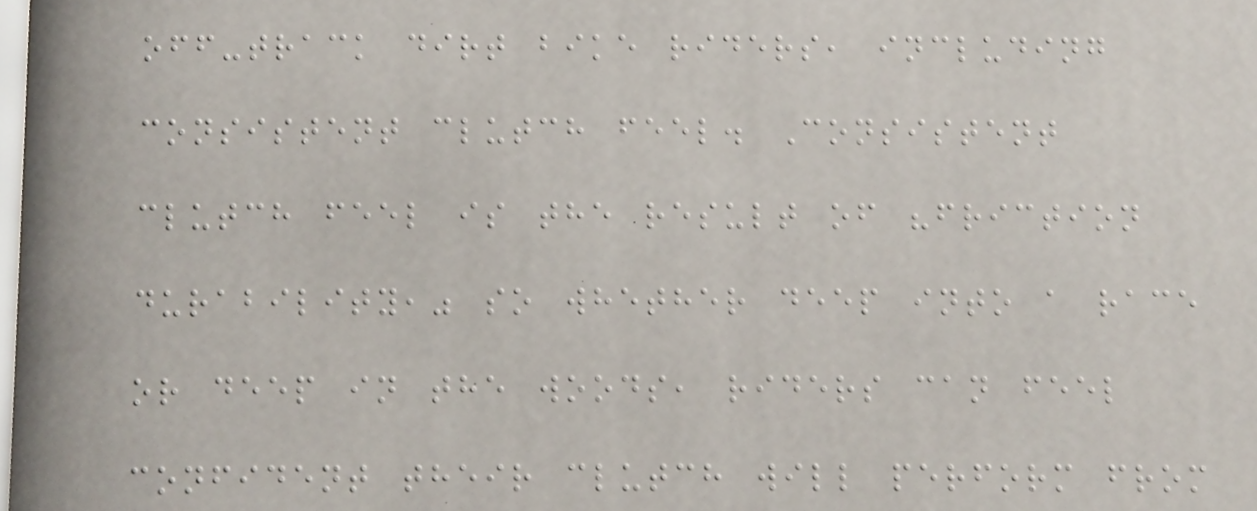off-track dirt bike riders, including
consistent clutch feel. Consistent
clutch feel is the result of "friction
durability," so whether deep into a race
or deep in the woods, riders can feel
confident their clutch will perform from
